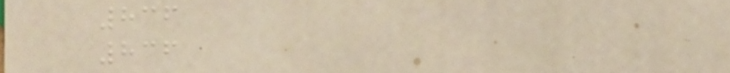836
836
